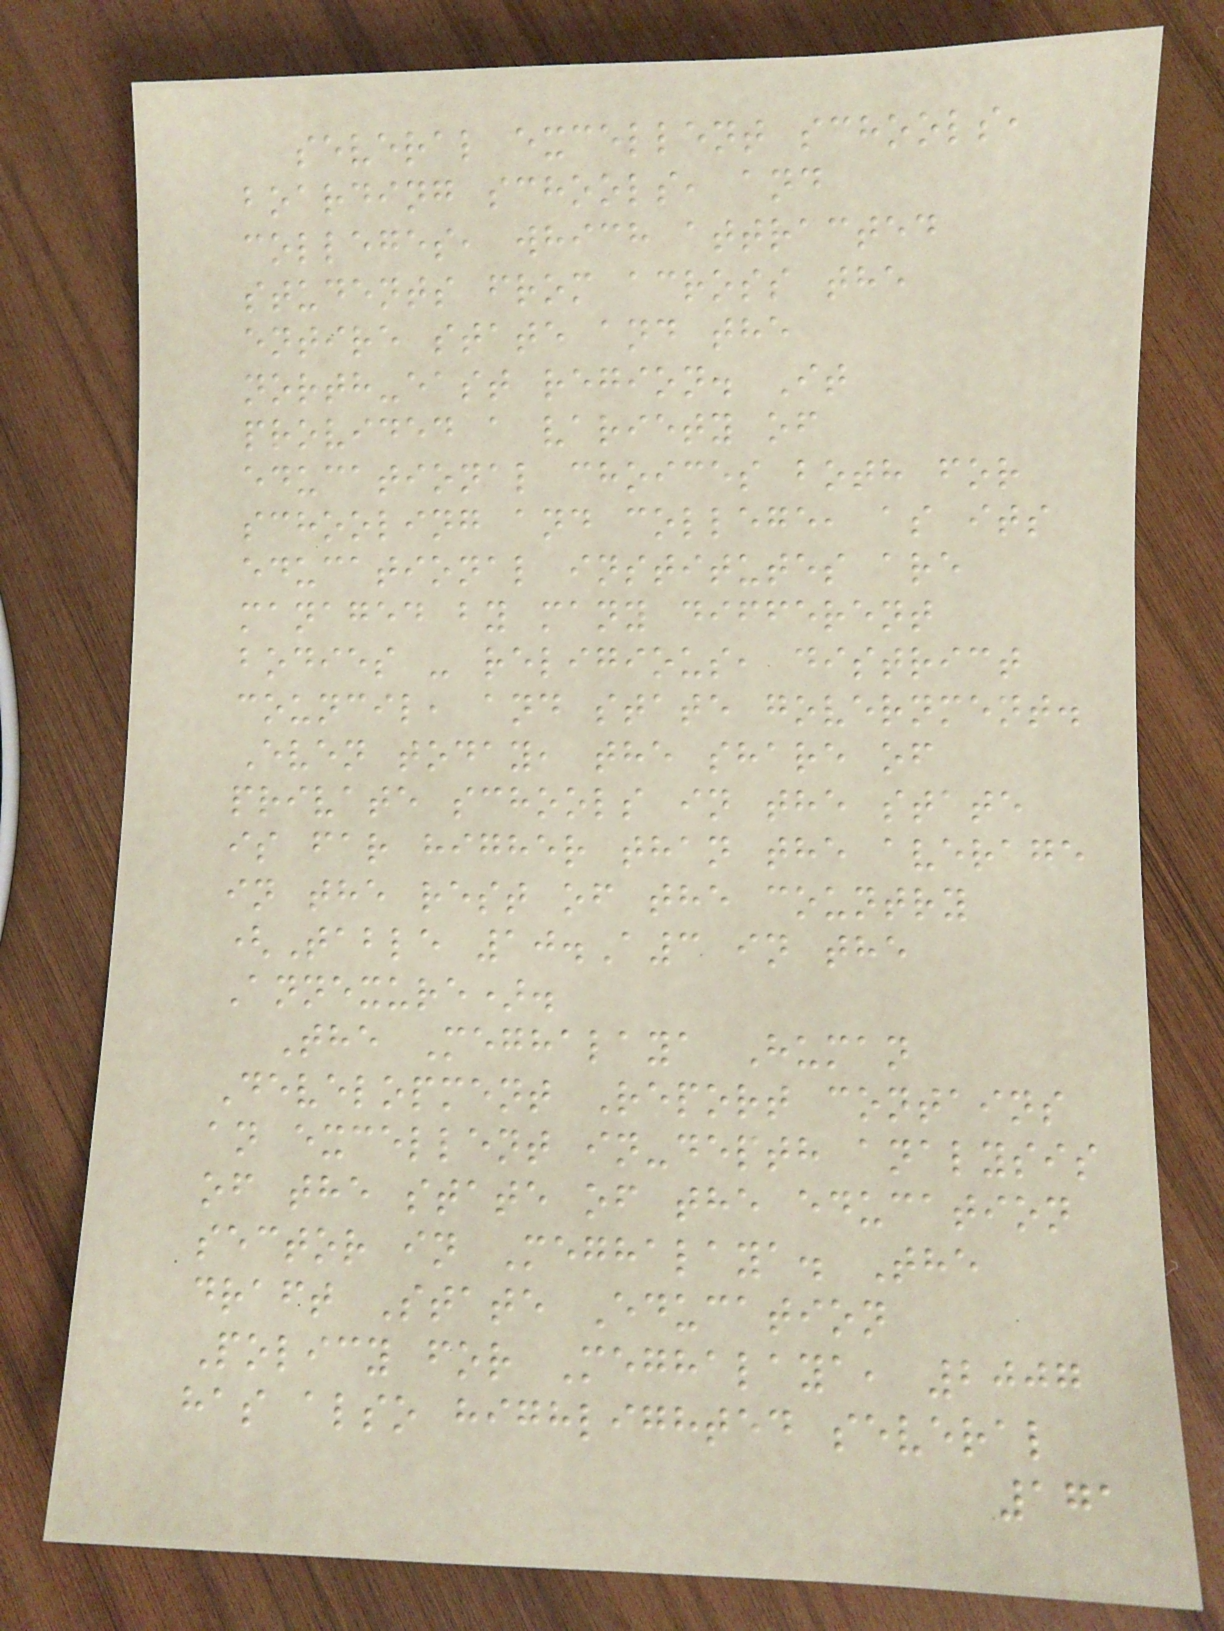several excellent schools,
boarding schools, and
colleges, which attracted
students from across the
entire state and the
north-east region. It
provided a variety of
educational choices both for
schooling and college, as its
educational institutes are
managed by many different
bodies - religious, district
council, and state government.
Even today, the share of
private schools in the state
is far higher than the average
in the rest of the country
(Table 10.A3 in the
Annexure).
The Meghalaya Human
Development Report contains
an excellent in-depth analysis
of the state of the education
sector in Meghalaya. The
draft State Education
Policy for Meghalaya, 2007
has also highlighted several
171
